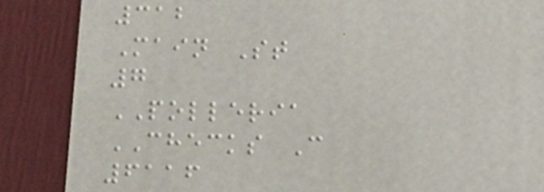312
Main St
7
POLLERIA
CHECKS C
6116
